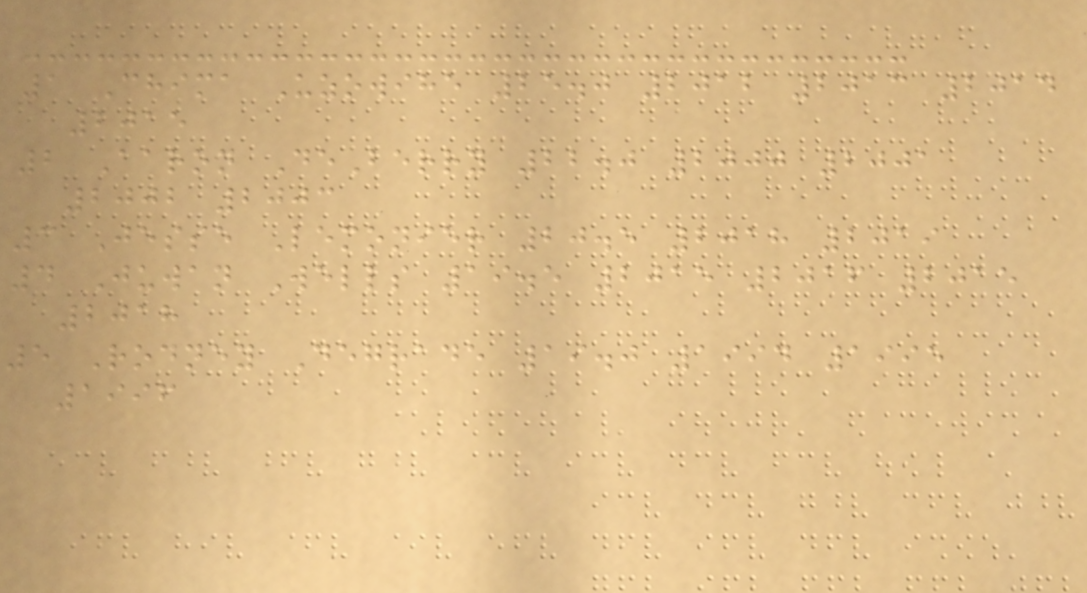1 Chima Uzowihe 25.0 2012 2013 2014
2015
2 Aaron DeBerry 22.0 2000 2001
2002 2003
3 Jesse Lemonier 20.5 2018 2019
4 Juwan Wells 19.5 2015 2016 2015
2018
5 Rodney Degrade 19.0 1994 1995
1996
